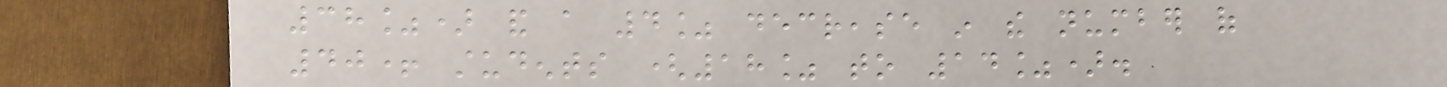38%) and a 4% decrease in the number of
40+ students (18% to 14%).
